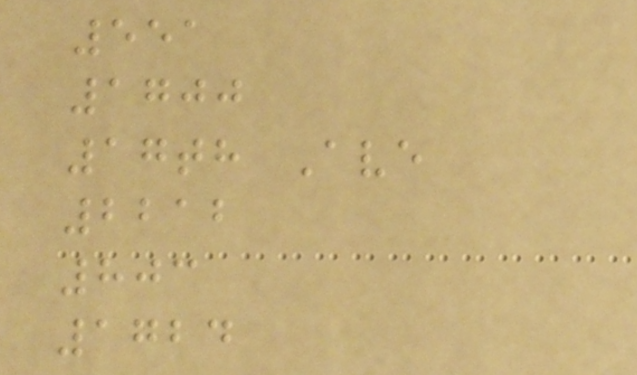551
1700
17th Ave
2212
803
1724
